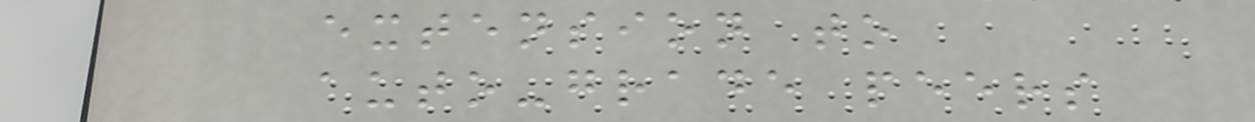extension to
auto-grade peers
